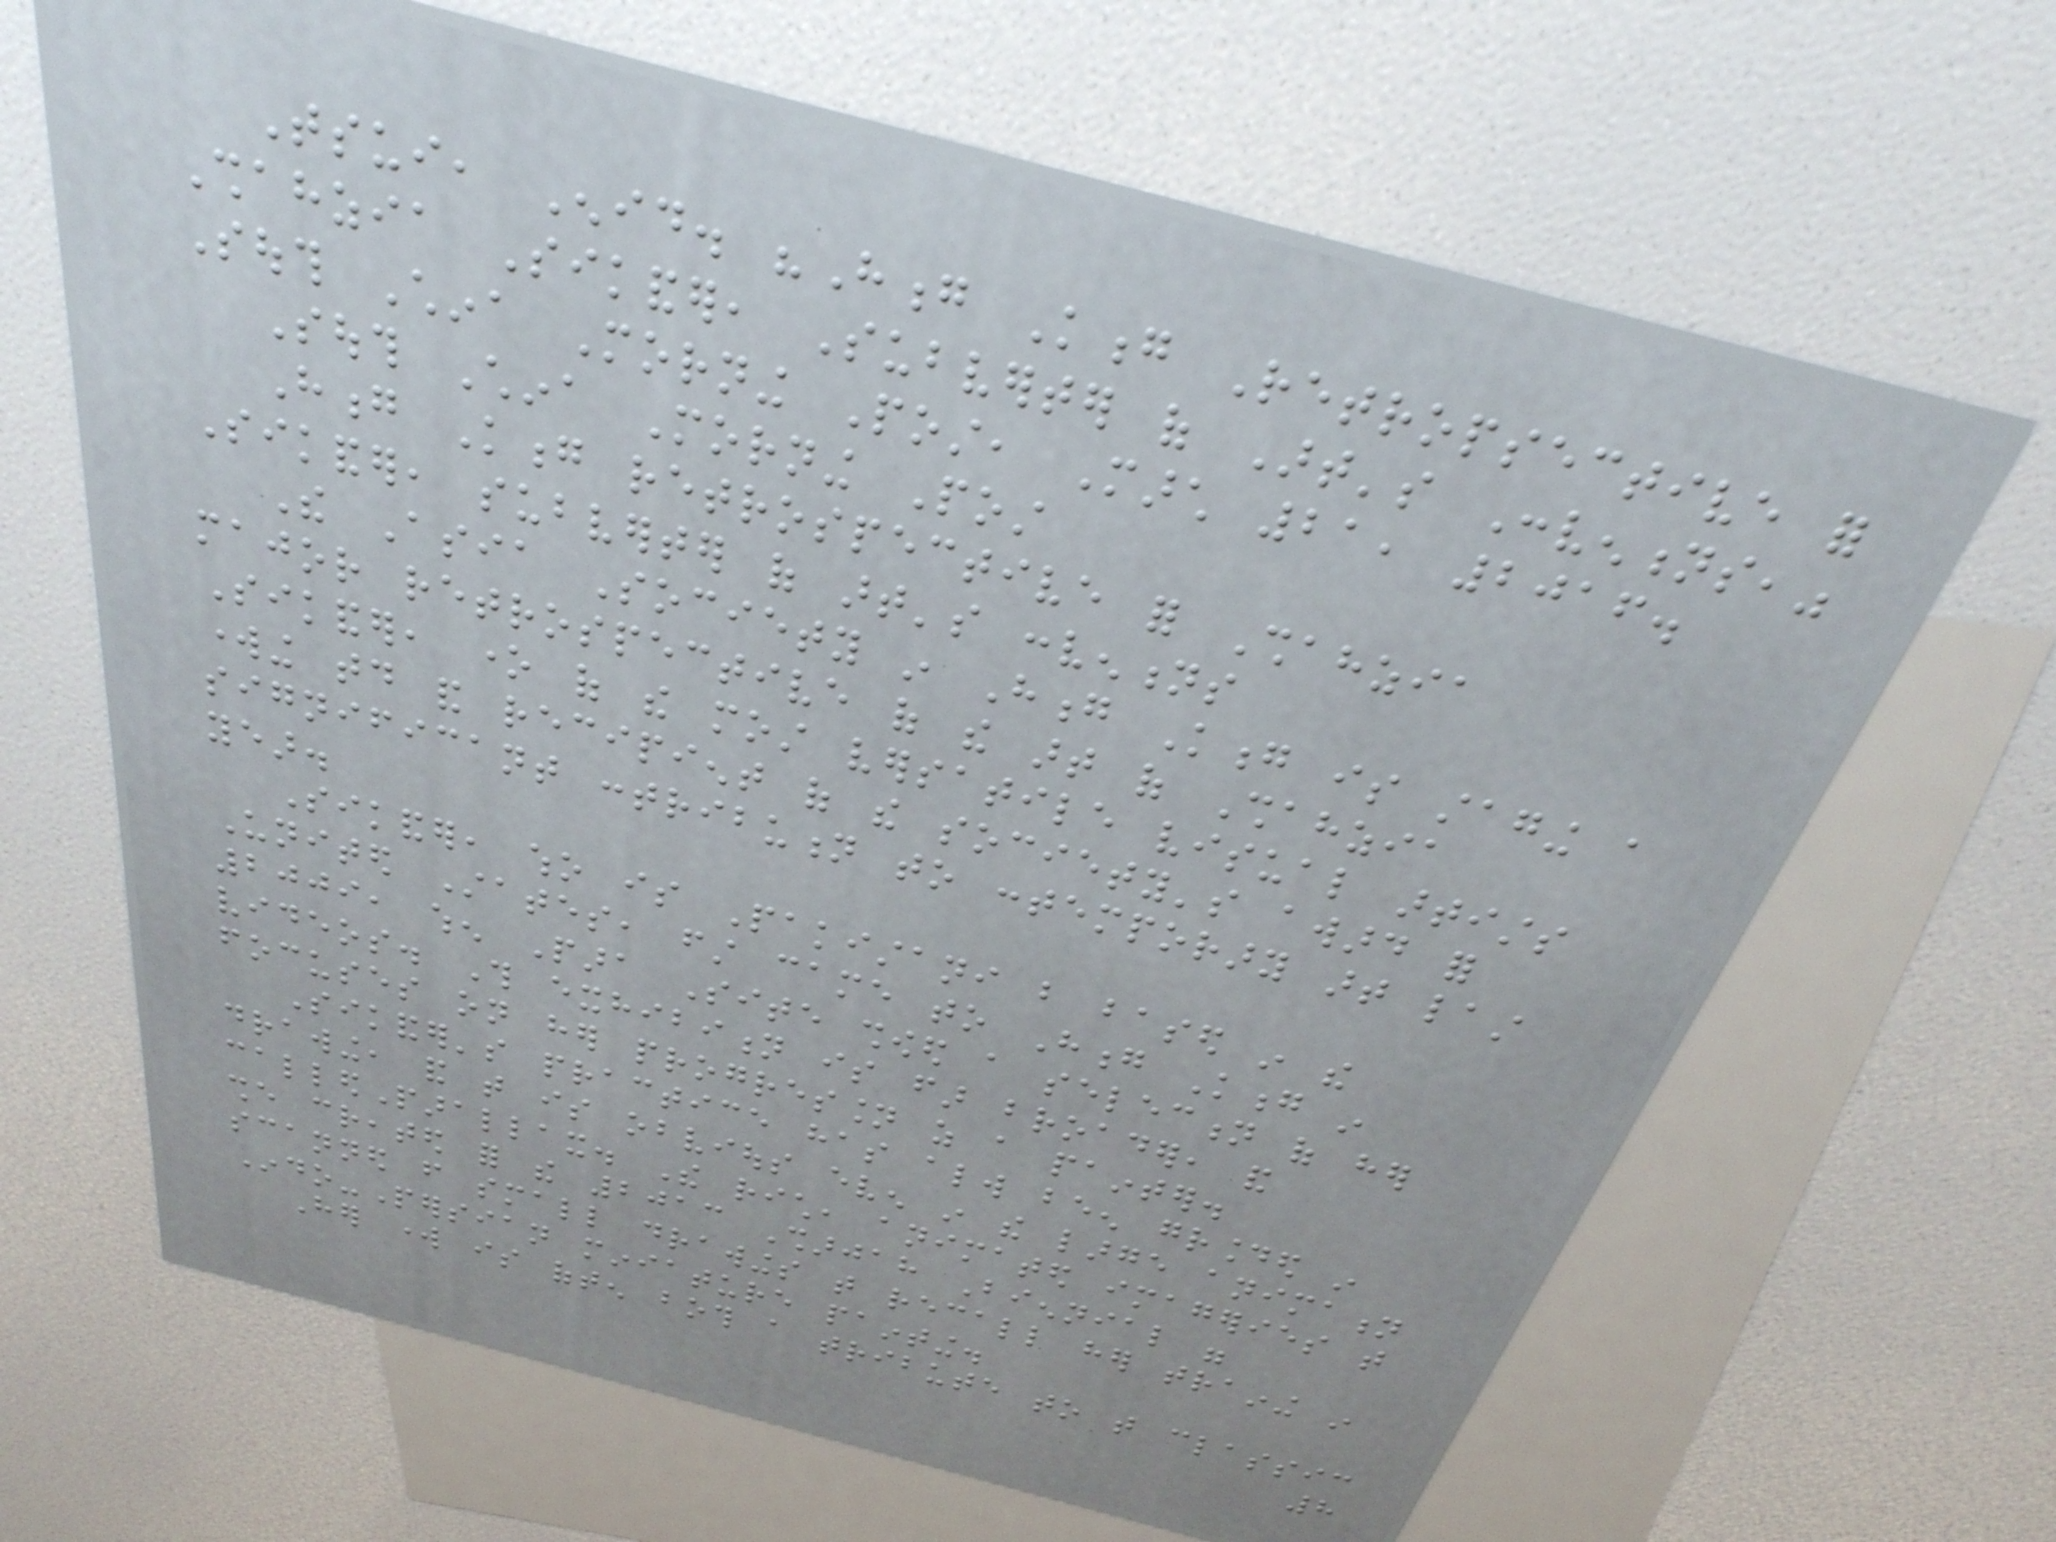Tsui, Enid. "Hong Kong Retropsective for
Shahzia Sikander, Subverter of Art's Conventions,"
South China Morning Post, March 21, 2016.
South China Morning Post
Hong Kong retrospective for Shahzia
Sikander, subverter of art's conventions
The Asia Society in Hong Kong is staging a
major retrospective of the art of Shahzia
Sikander, one of the most versatile visual artists
working today and recipient of the society's award for
significant contribution to contemporary art last
year.
Sikander, who is Pakistani but based in the
United States, first came to Hong Kong in
2009, when Para Site showed a selection of her
videos. This exhibition is far broader, and
focuses on her progression as a painter.
Sikander's practice has always been grounded in
drawing, and that is obvious even in the large animation
calledParallax. The rich, animated imageries that
she created for the 2013 Sharjah Biennial were
scanned from small drawings that recall her training in
Indo-Persian miniature painting.
Her work is often both a tribute to that classic
8
